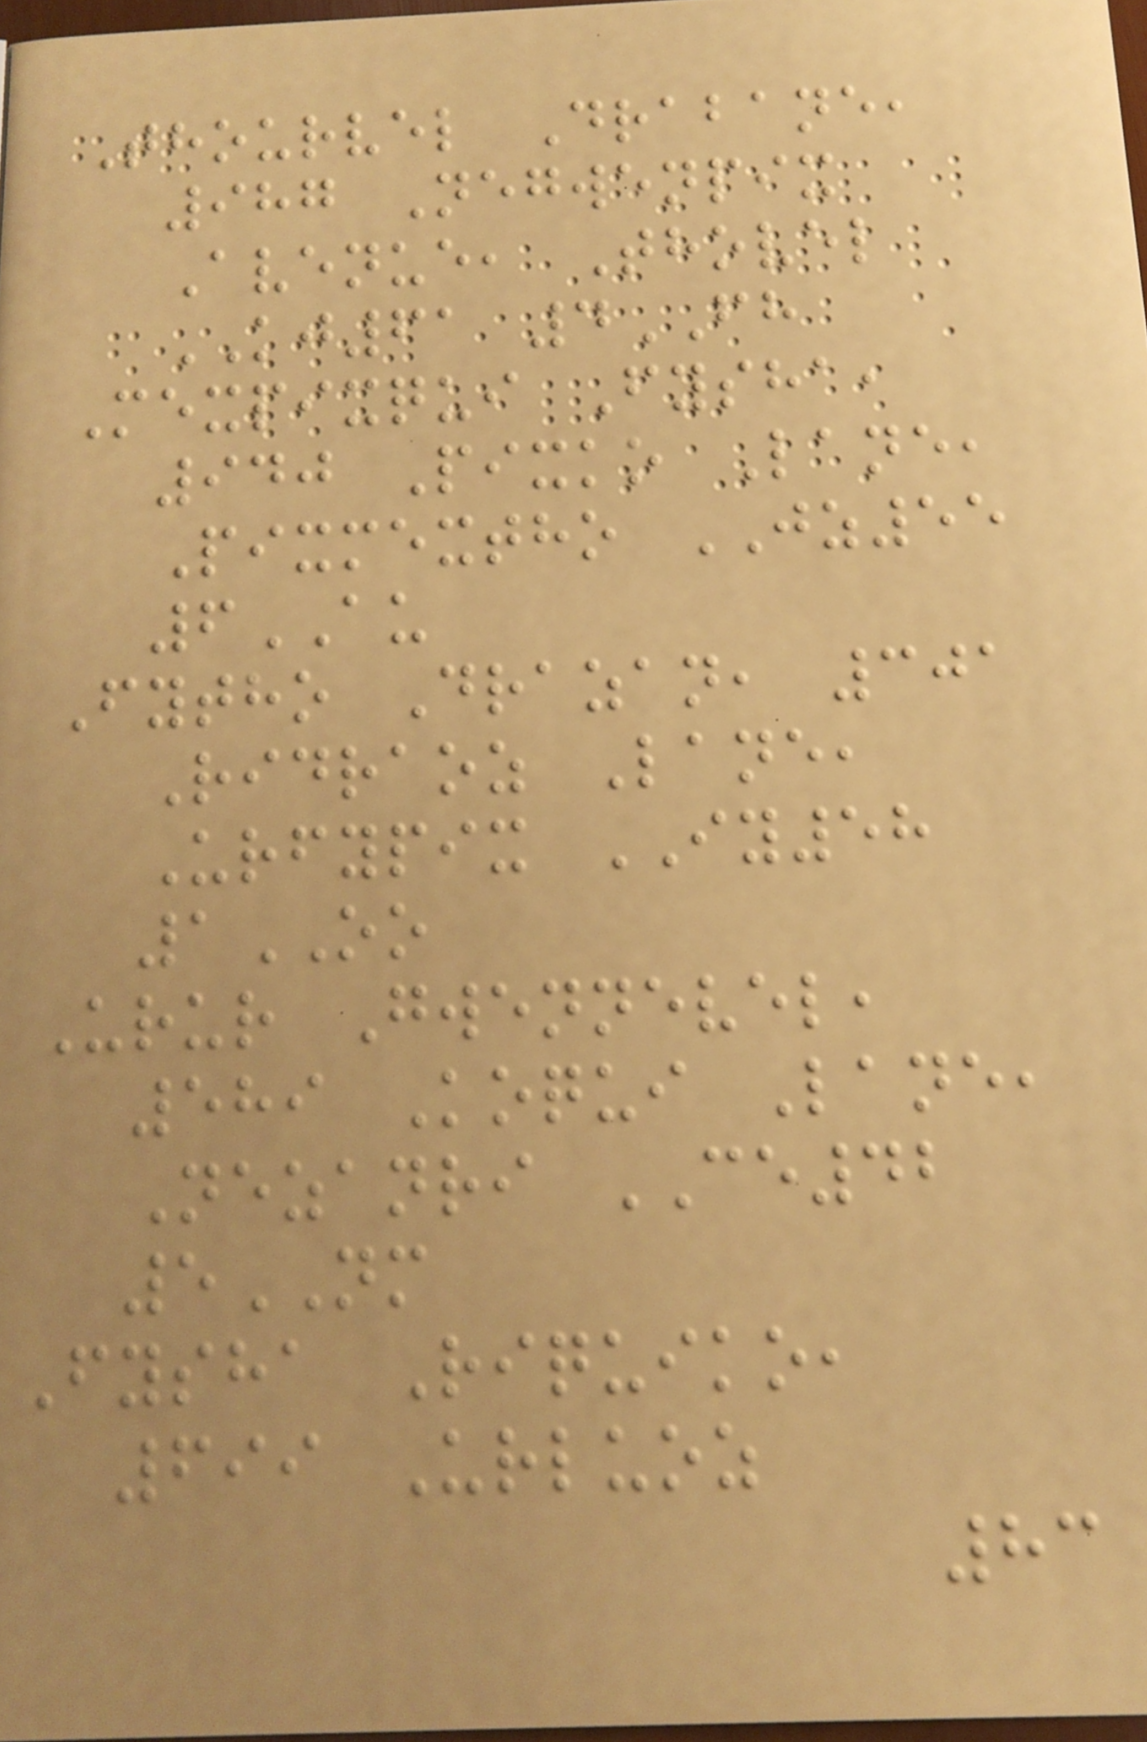Thourvel Drabane,
987 Negwenpix
Avenue, Thovel
KJ61 4FH
Mexpixqui Fysha,
940 Pixko Lane,
Pixmextho JZ55
6AU
Fytho Drazan, 301
Ridraoz Lane,
Urfypix IY58
1OO
Urur Gwennevel,
589 Koqui Lane,
Nezanri CE42
5NM
Fysha Riquiko,
699 Urluoz
83
